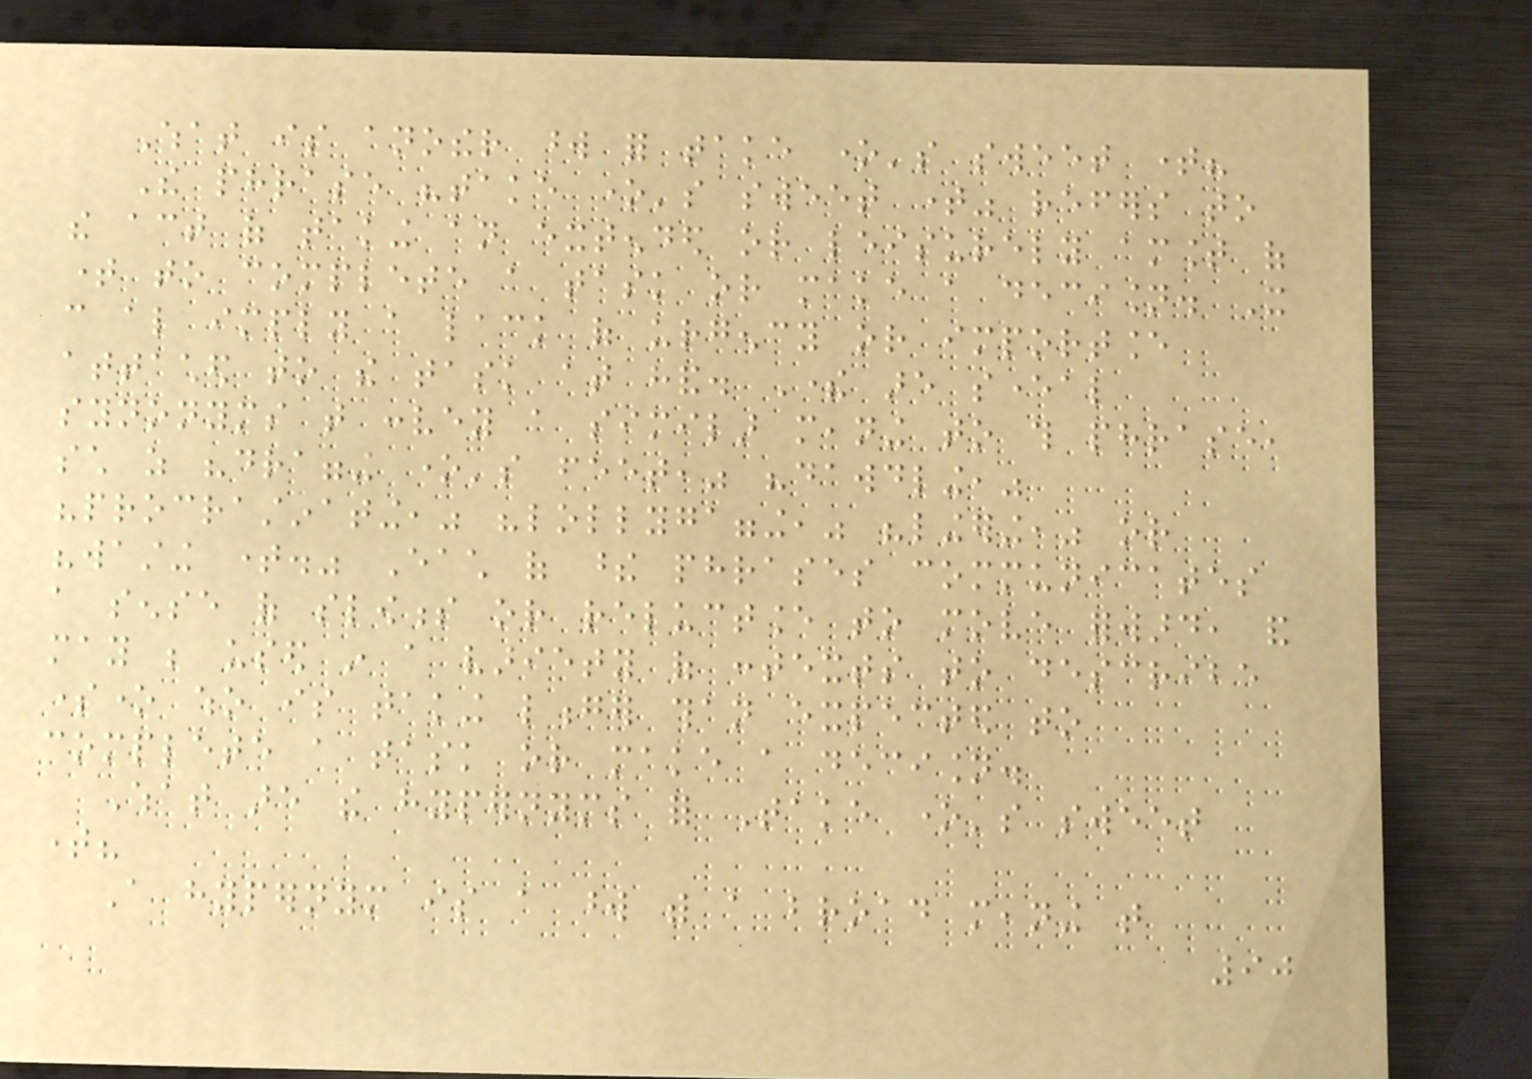What is another word for take one's sweet time?
The phrase "take one's sweet time" refers to
the act of taking an extended or leisurely amount of
time to complete a task or make a decision. It
can also imply a lack of urgency or importance
attached to the task at hand. There are several
synonyms that convey a similar meaning to this phrase,
such as "dragging one's feet," "dawdling,"
"procrastinating," "lollygagging," "lingering," or
"wasting time." Each of these phrases communicates
a sense of slowness or reluctance to move forward, and
may be used in a variety of contexts to describe
someone who is taking longer than expected to
complete a task or make a decision.
What are the hypernyms for Take one's sweet
time?
A hypernym is a word with a broad meaning that
90
